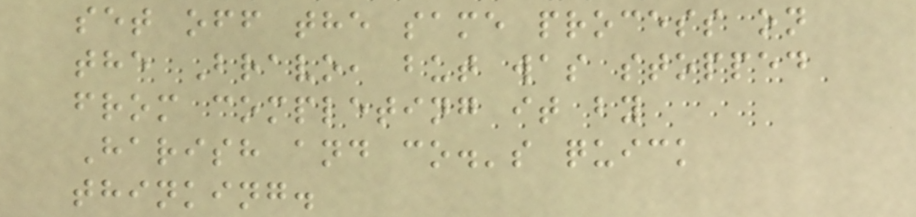set off the same process on
the Bravo, but was stopped
from completing it by
Harish and co.'s quick
thinking.
